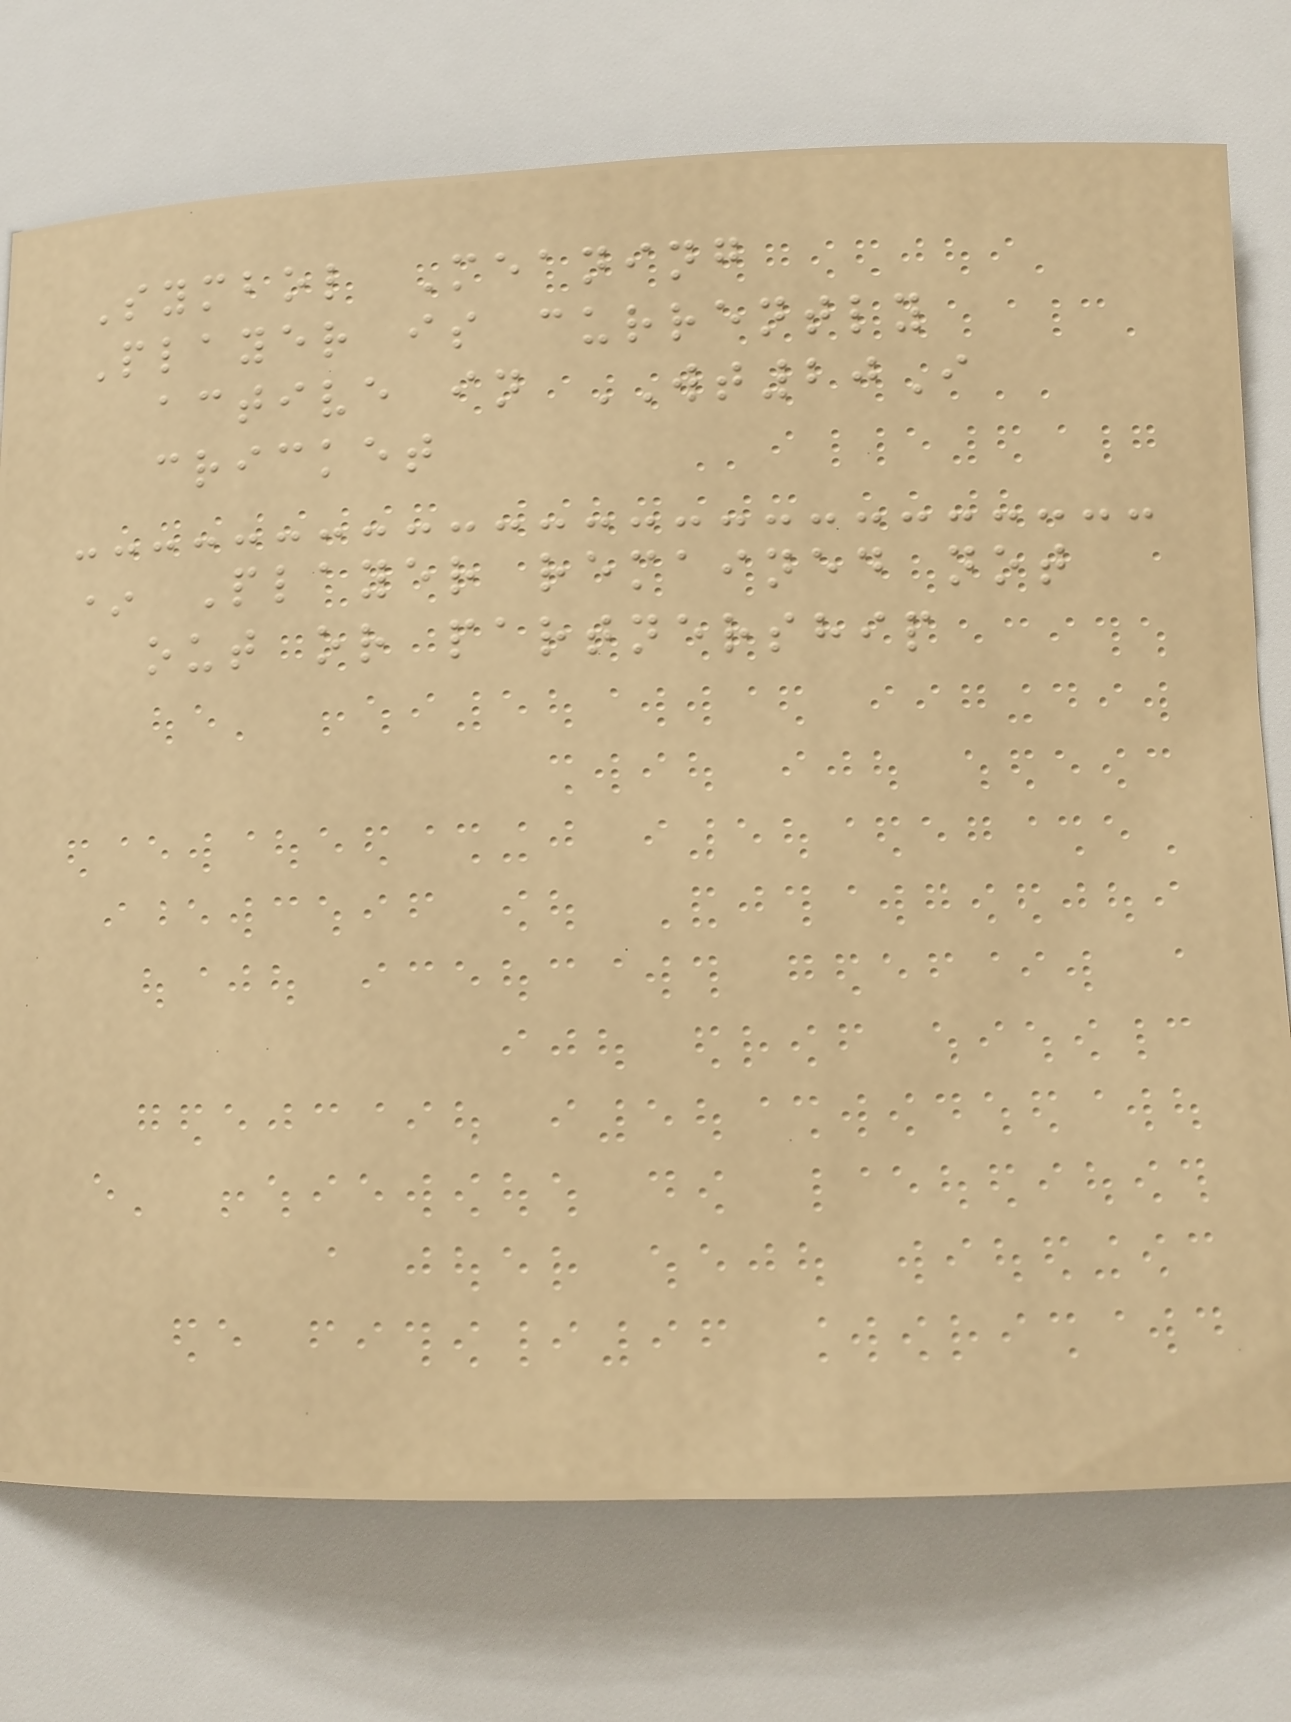Symbol Meaning
Player is currently
active in WT20I
cricket
* Player remained not
out or partnership
